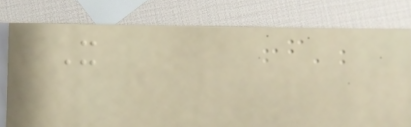It
